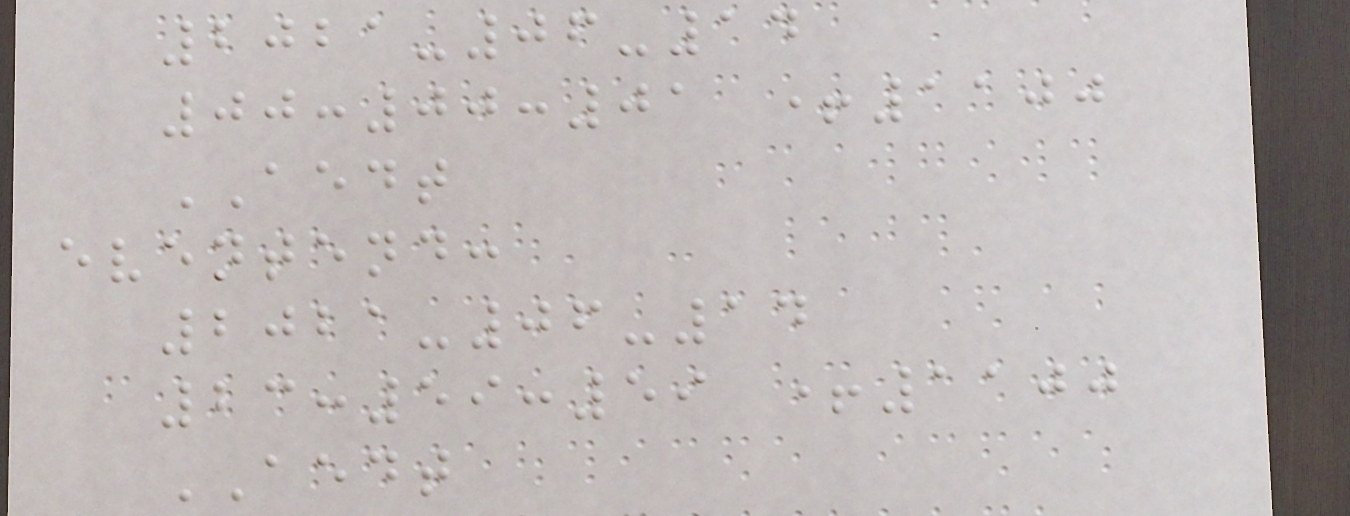2021-06-14
00:00:01 +1100
AEDT
eventend:
2021-06-14
23:59:59 +1100
AEDT
